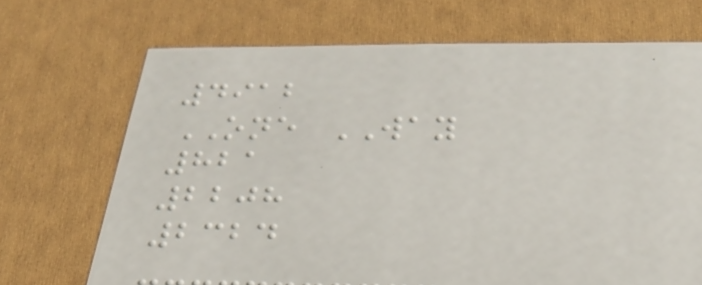4912
ONE WAY
821
2208
2324
